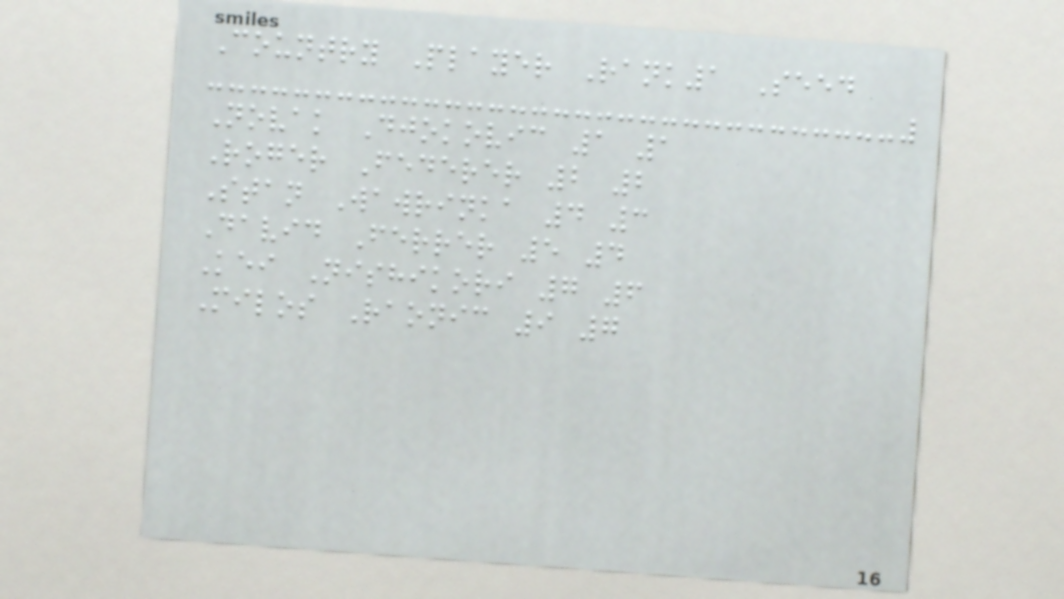Country Player Rank1 Seed
Novak Djokovic 1 1
Roger Federer 2 2
Stan Wawrinka 4 3
David Ferrer 5 4
Kei Nishikori 7 6
Milos Raonic 9 7
